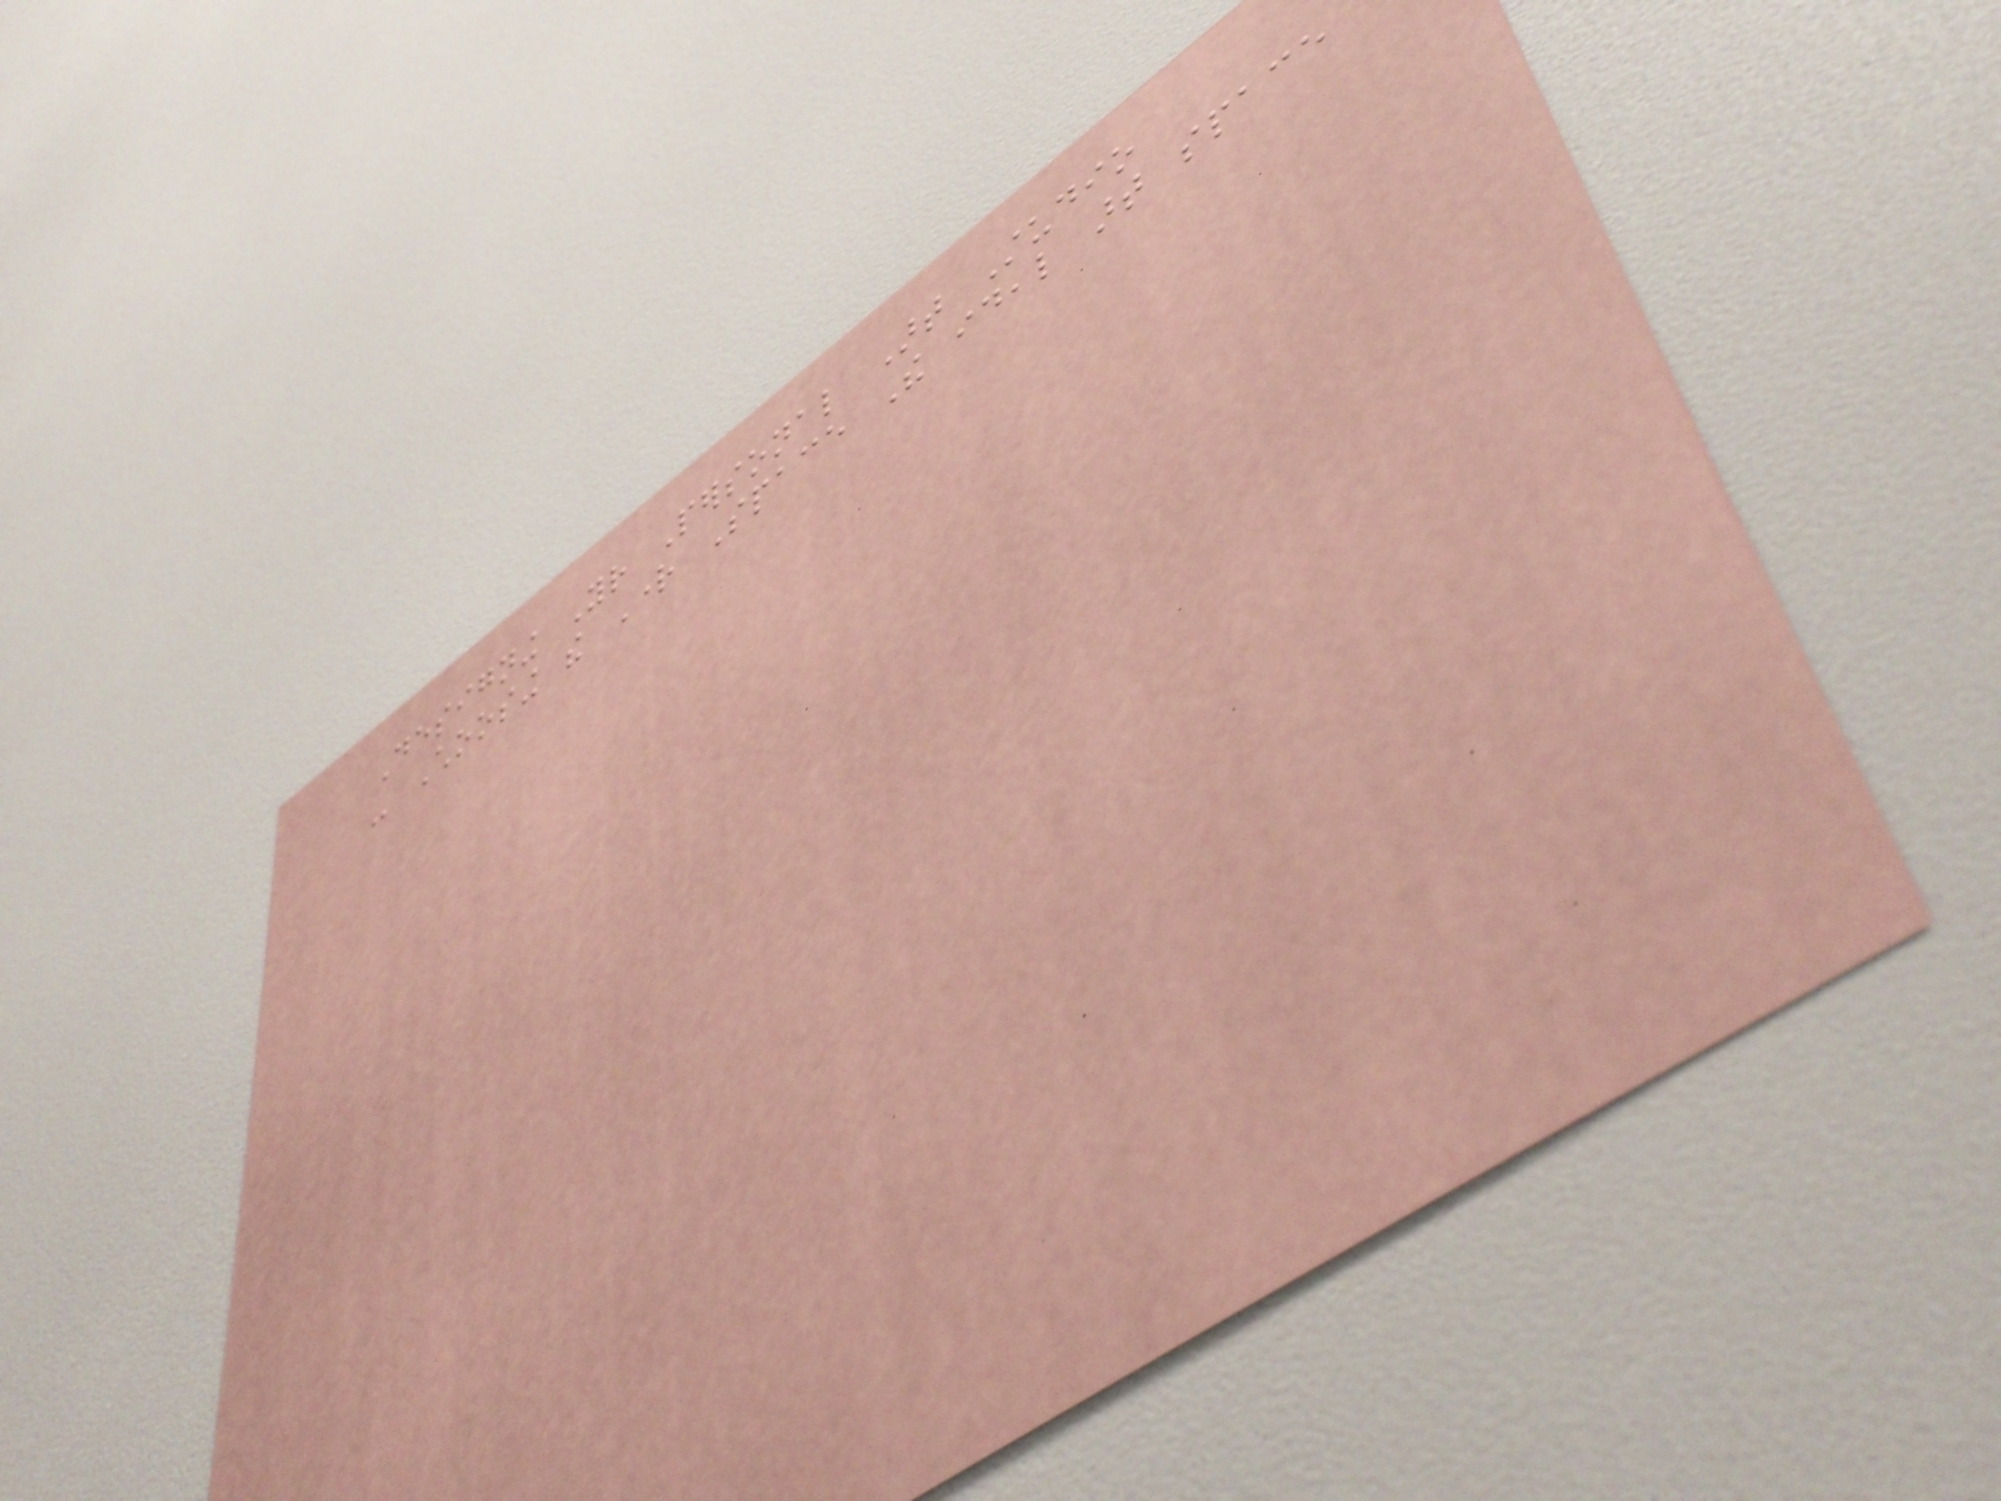Designing Your Personal Art Studio
- Choosing the Right Space The ideal art space
